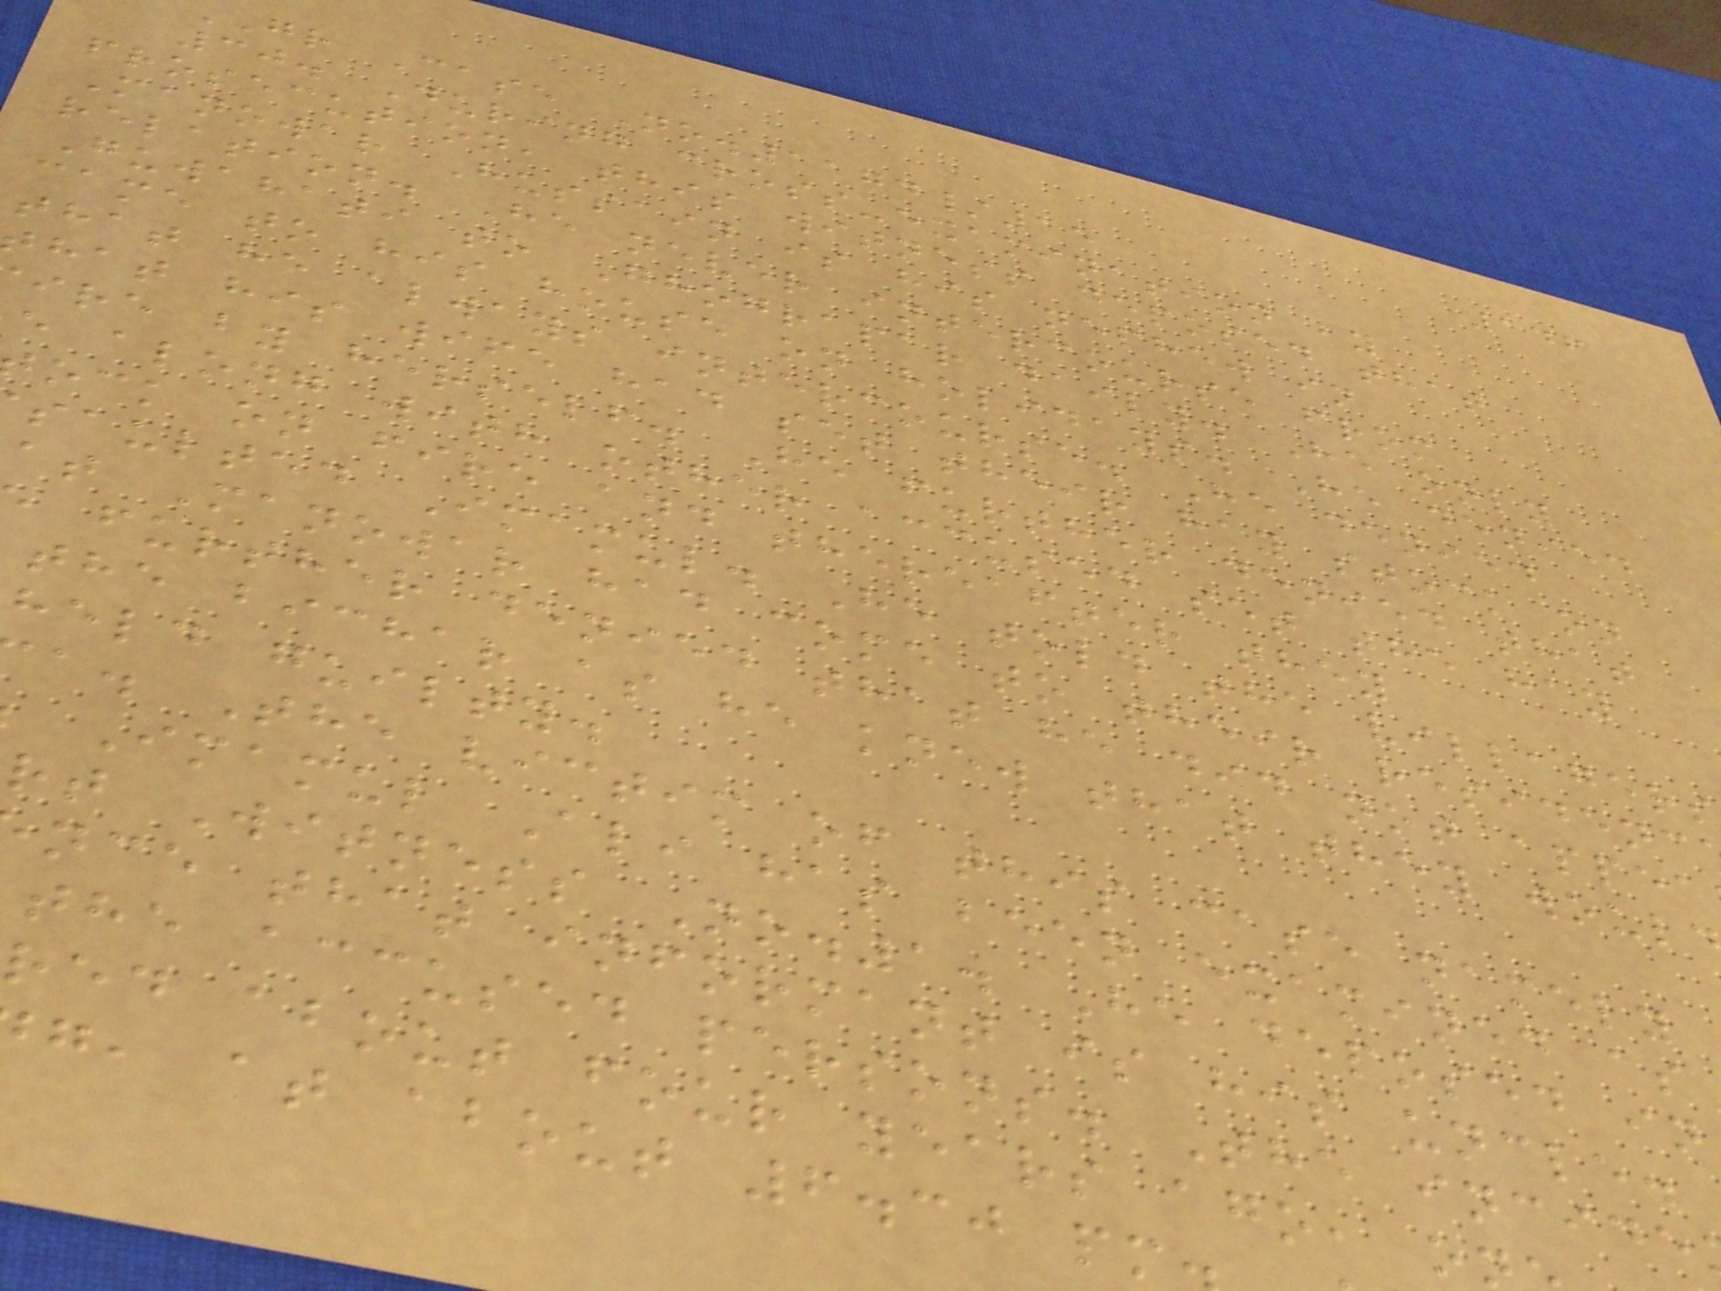146
gr Case No.1174/15
30. During cross-examination by
prosecution, this witness deposed that
Manowar Hussain is his nephew in
relation. He never intercourse from
Guwahati to Ghograpar daily. He only
came to his house on holidays. He denied
that he always intercourse. He denied
hat his wife had set their hay stock on
ire by herself. He further denied that
e along with other accused set the hay
ock on fire and thereafter they
saulted Imamul. He told the villagers
at Manowar had come to their residenc
further denied that he did not appea
the bichar as he knew that they woul
held guilty.
a. The victim of this case namely
Imamul Ali has been examined as
rt Witness No.1. He deposed in
nce that informant is his uncle.
the accused persons. The incide
red about four years ago, o
g, at about 6.30 pm
